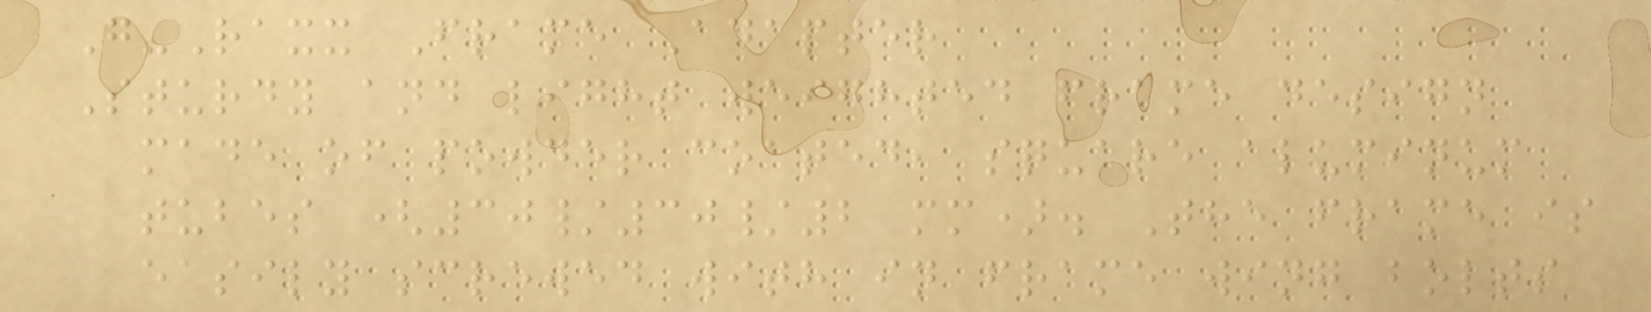G-Raxx Frame Adapter
Sturdy and light weighted frame design
made of powder coated, square aluminum
tubes (30/30/2 mm). The frame is
easily screwed with in frame wing bolts
